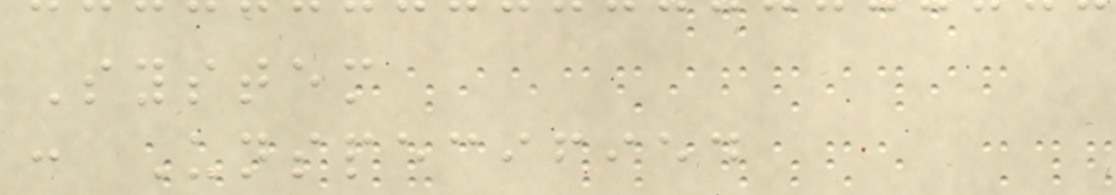System
: Unspecified
